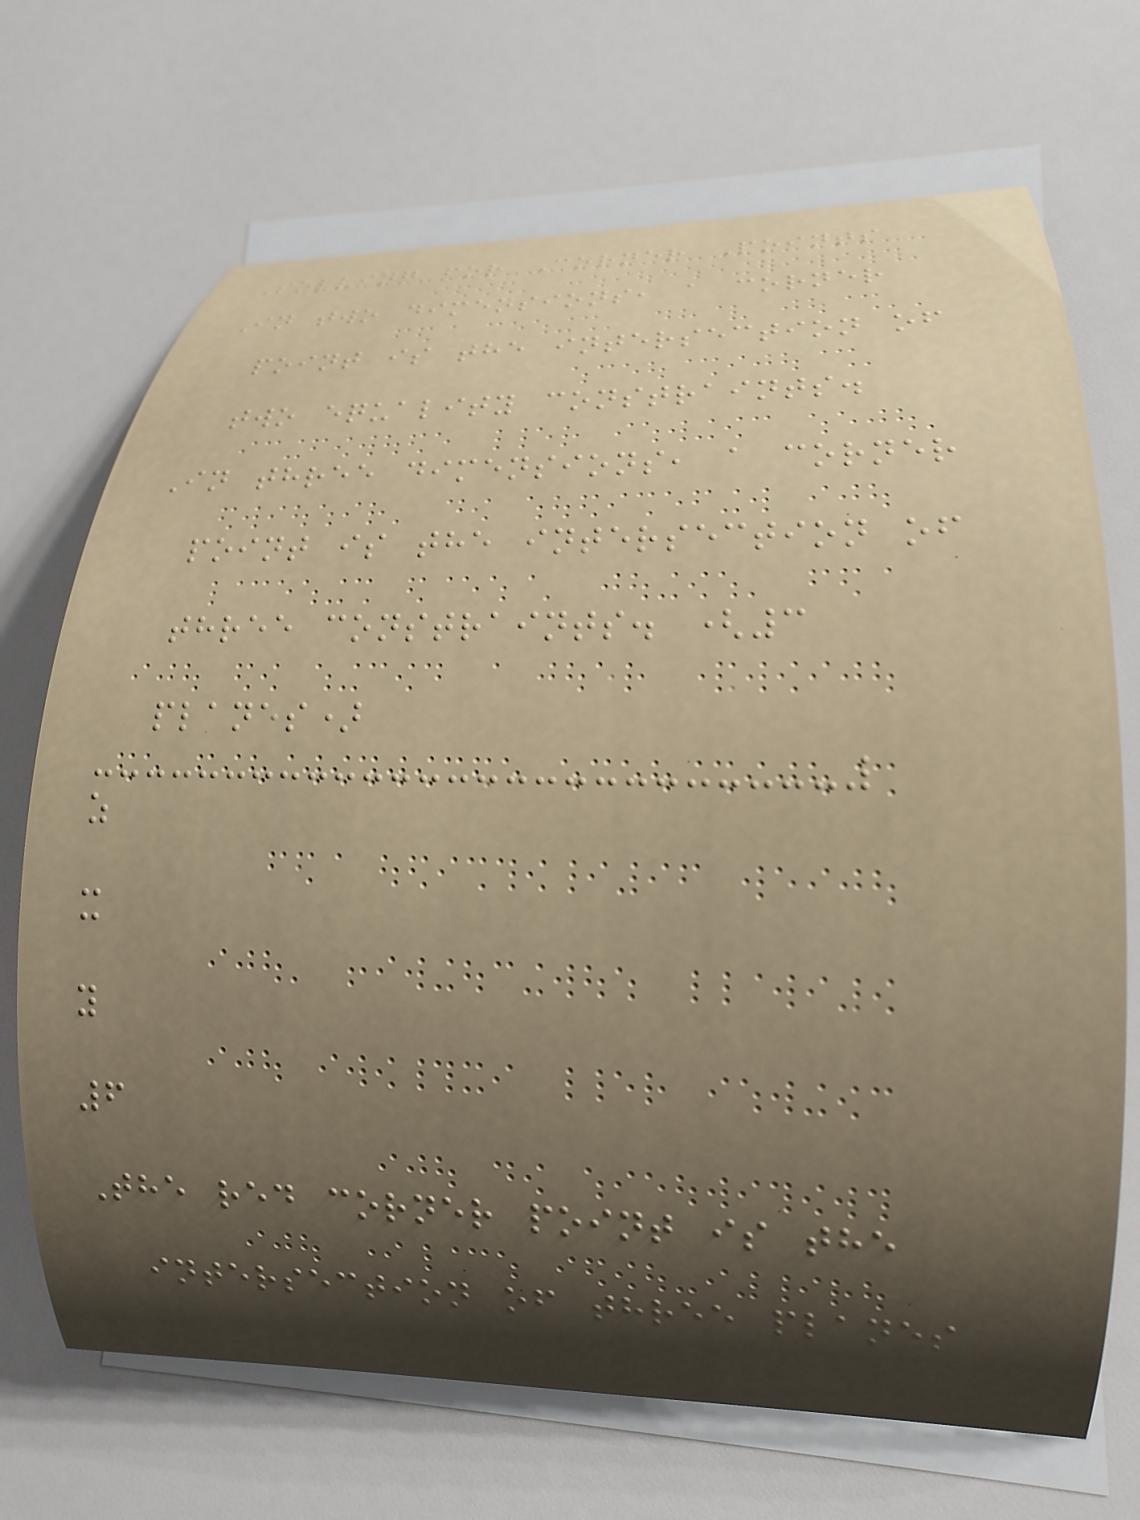Solving for Corner Points
In two dimensions, a corner
point is the intersection of
two equality constraints.
In three dimensions, a corner
point is the intersection of
three constraints. (3
planes)
z
x
y
6
The red corner point is the
intersection of three planes
